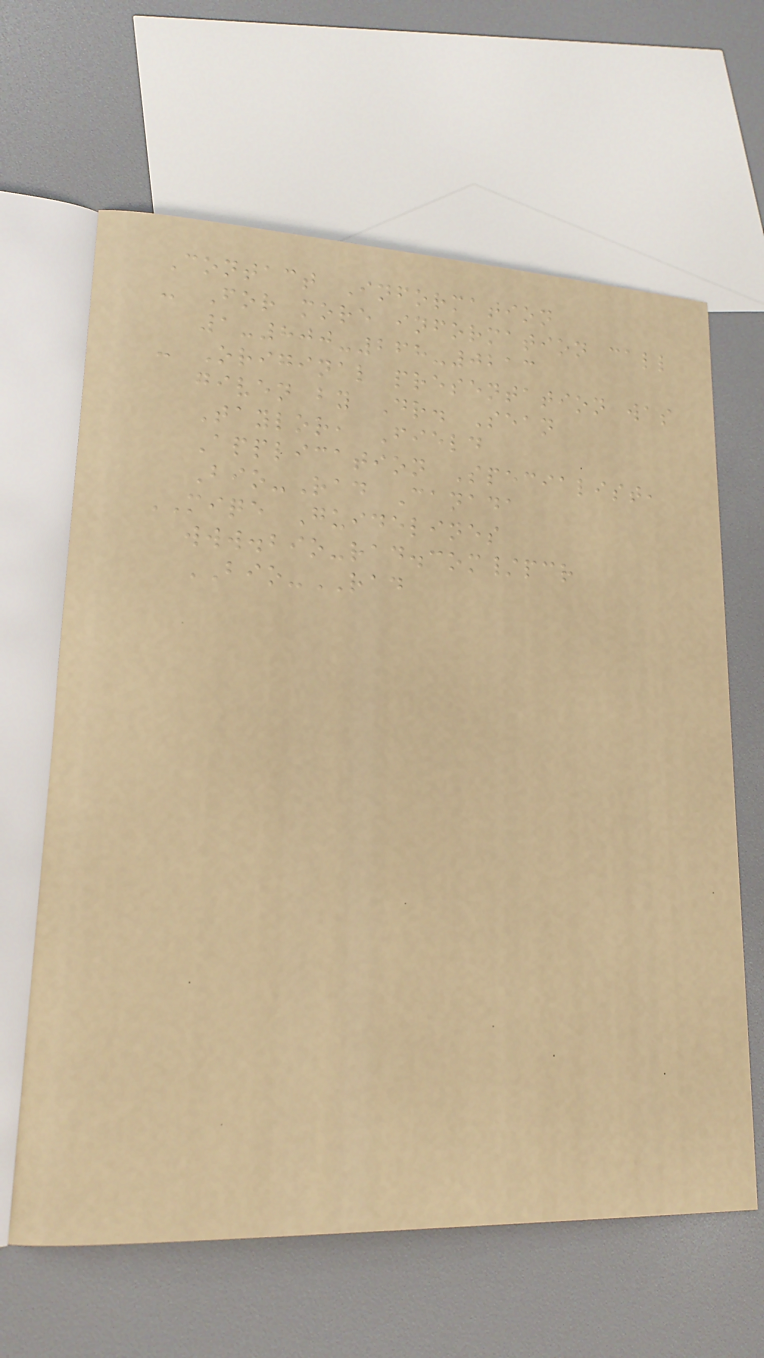Contact Information
- For more information call
1-800-268-0213
- Original presentation was
given by Dr. Sean
Taylor, Field
Application Specialist,
Bio-Rad Canada
MIQE Guidelines
www.bio-rad.com/pcr
BIO-RAD
